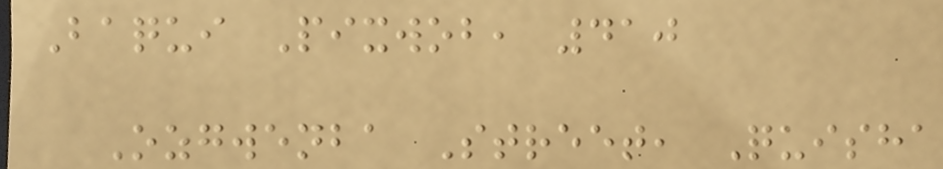Baqui Pixwob, 410
Ozgwenba Street, Quisha
